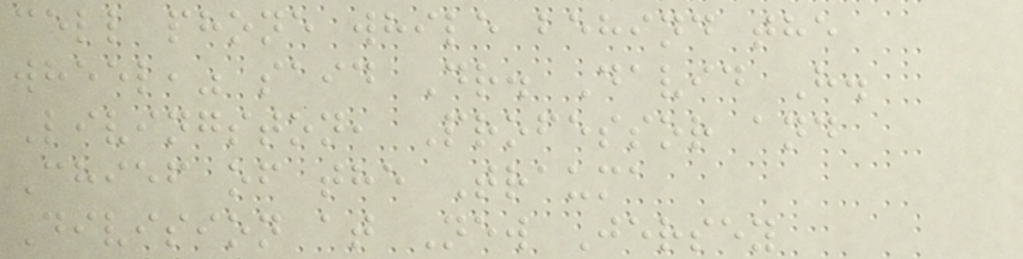cell phone while behind the
wheel," said Dr. David H.
Livingston, Professor and
Chief of the Trauma
Division at New Jersey
